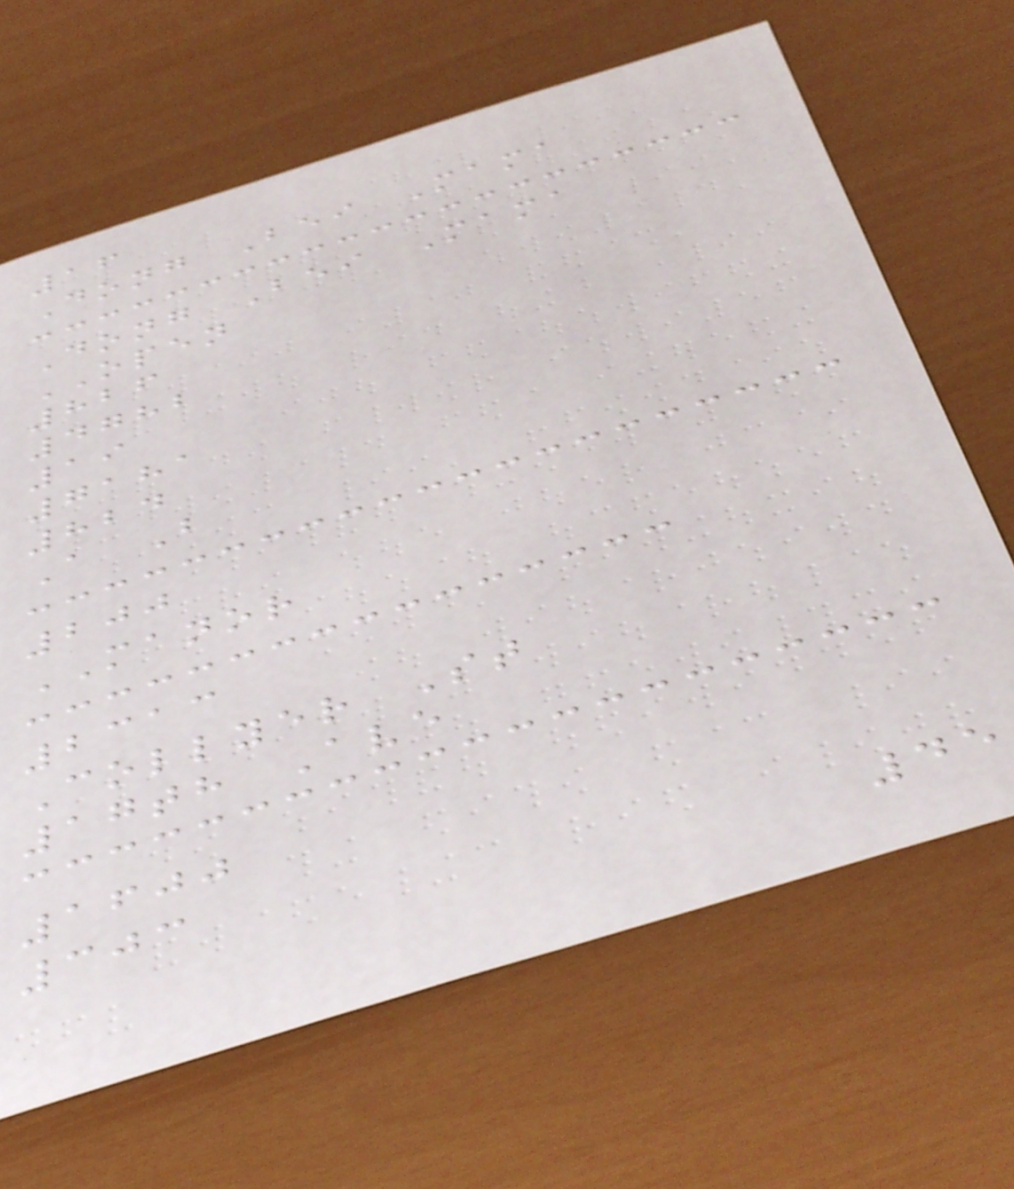16
Dong Bei Mama
Dong Bei Mama
OPEN
826
4782
19
7181
824
A B
200
MANOR
2313
Collyer St
17th Ave
1600
303
45
